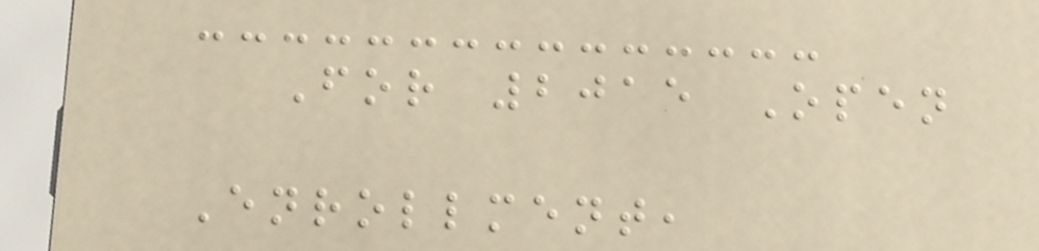For 2015 Open
Enrollment,
